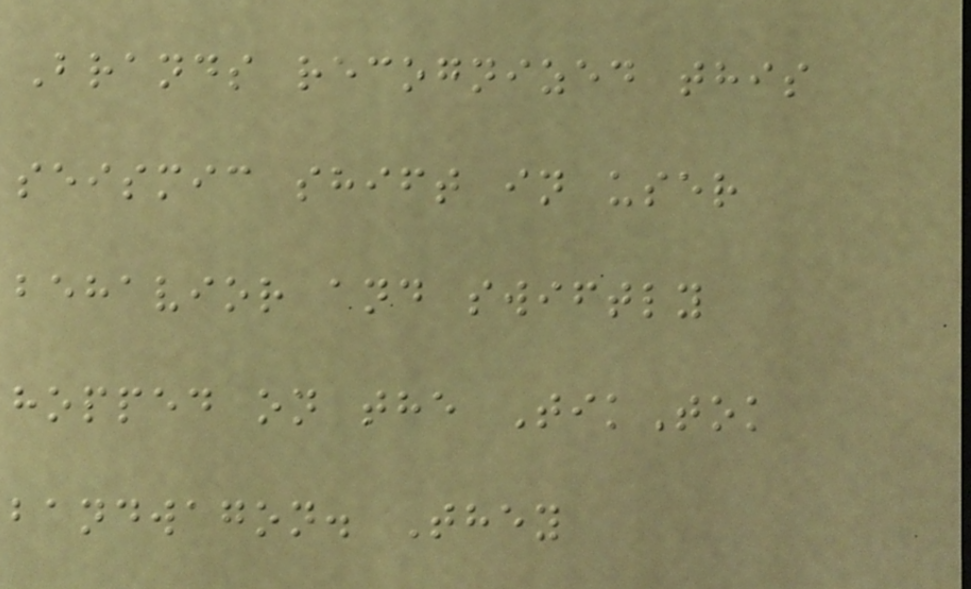Brands recognized this
seismic shift in user
behavior and swiftly
hopped on the TikTok
bandwagon. They
